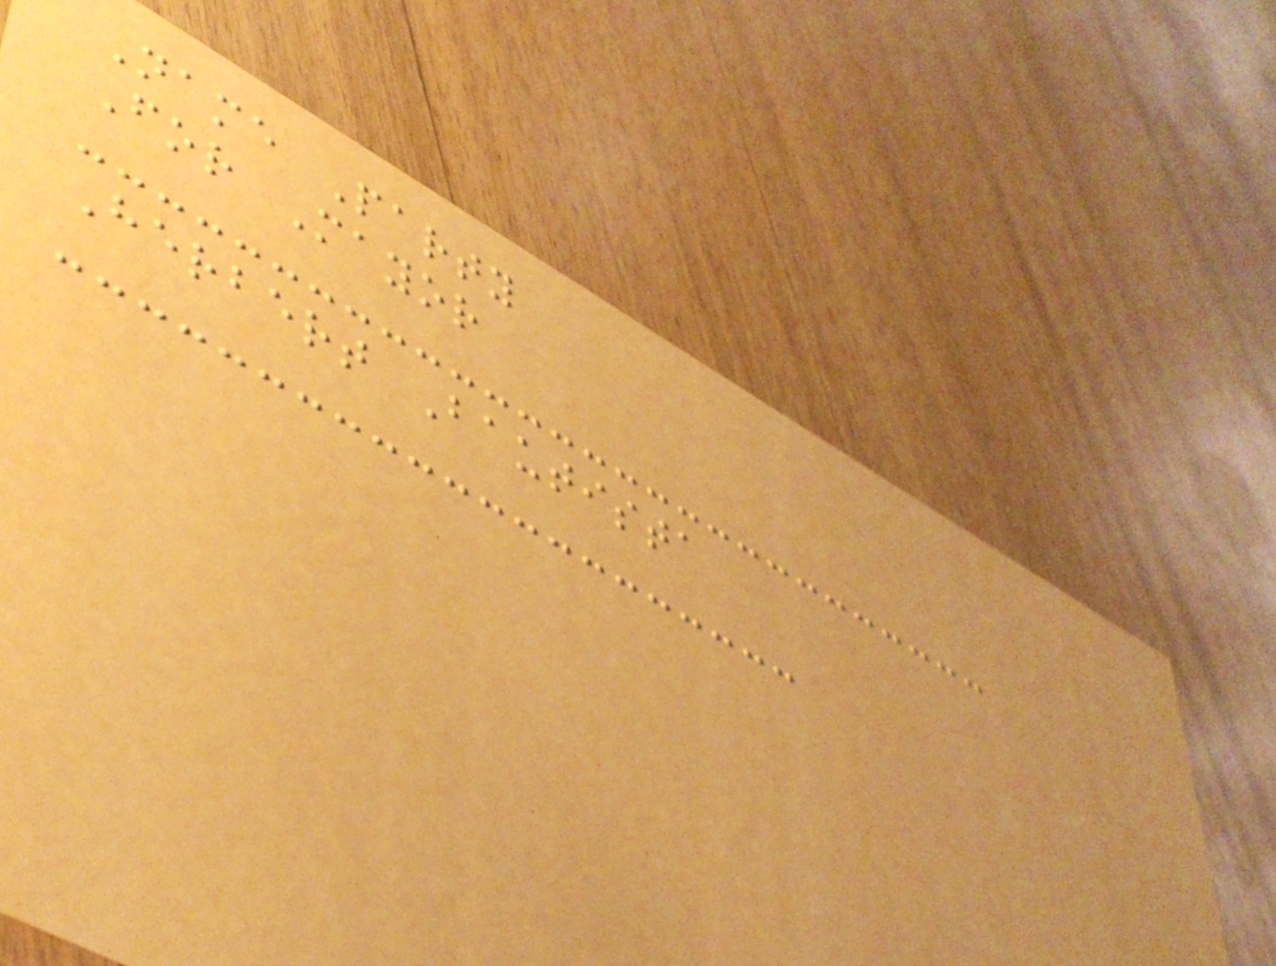Name Party
For Mayor
Herbert Bautista
